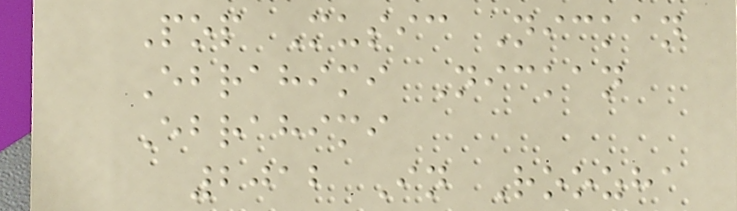Pop Music Nickan
Ebrahimi Nickan
Ebrahimi
2012 In Roozha
